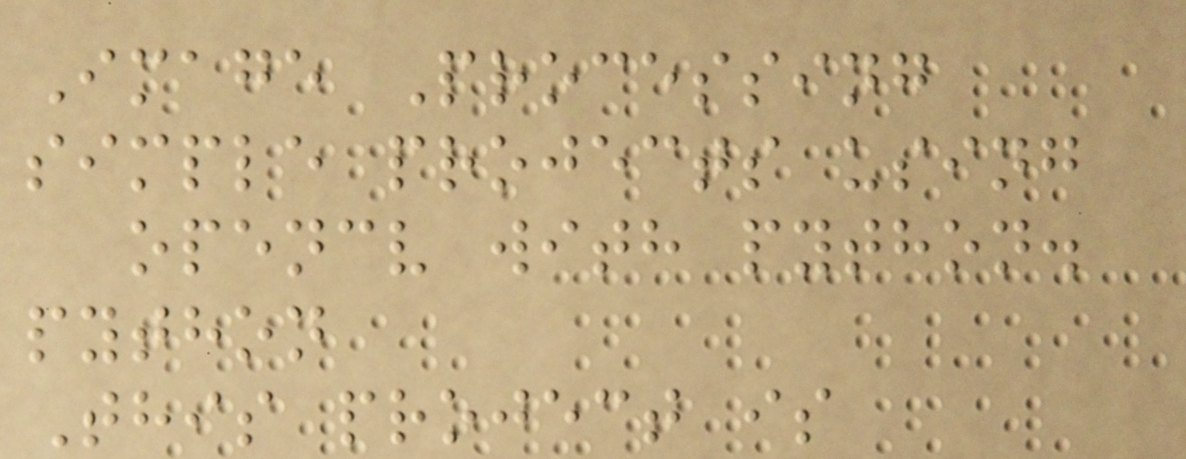Image Processing
simple projects using
opencv with python.
python
This project is
